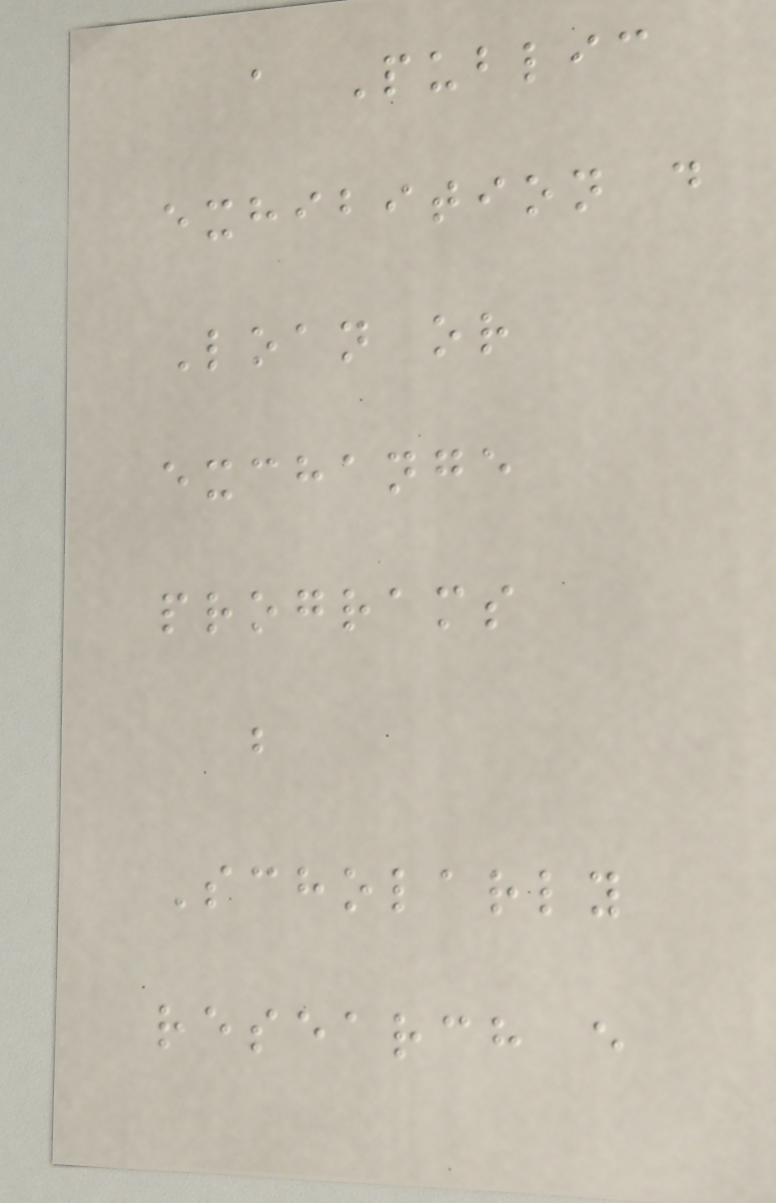a Public
exhibition d
Loan or
exchange
programs
b
Scholarly
research e
